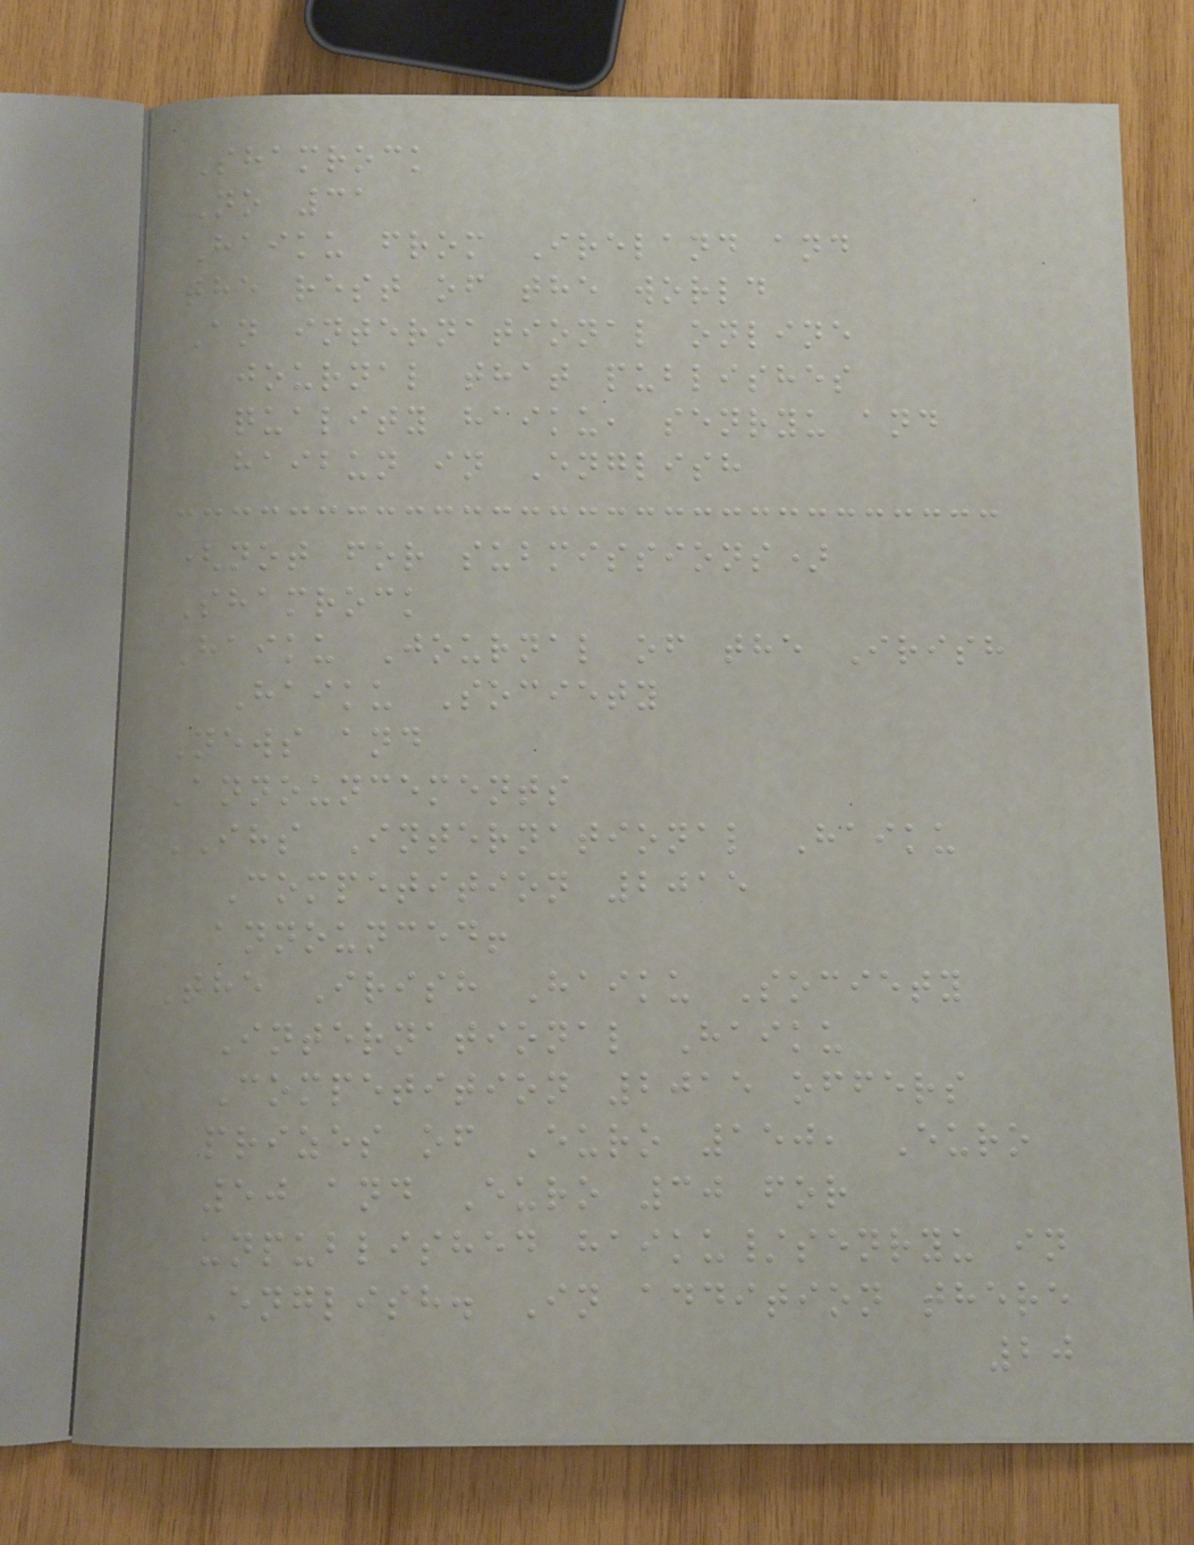Shamrock
No 31
Haiku from Ireland and
the rest of the world
An international online
journal that publishes
quality haiku, senryu and
haibun in English
(not for submissions)
Shamrock
Haiku Journal of the Irish
Haiku Society
News and
Announcements
IHS International Haiku
Competition 2015
announced!
The Irish Haiku Society
International Haiku
Competition 2015 offers
prizes of Euro 150, Euro
50 and Euro 30 for
unpublished haiku/senryu in
English. In addition there
20
